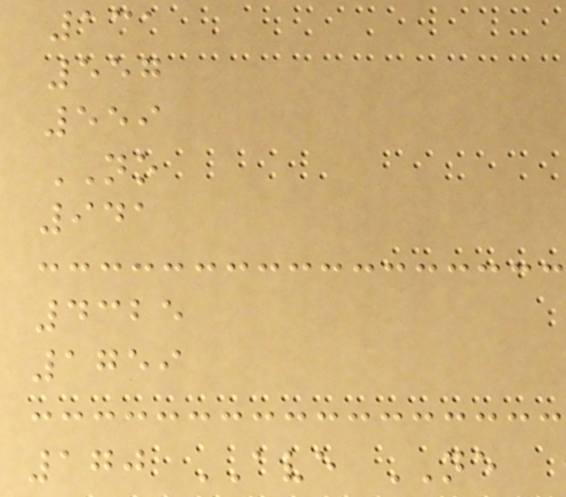131
557
559
NO
941
4325
1759
170 AVE NE
